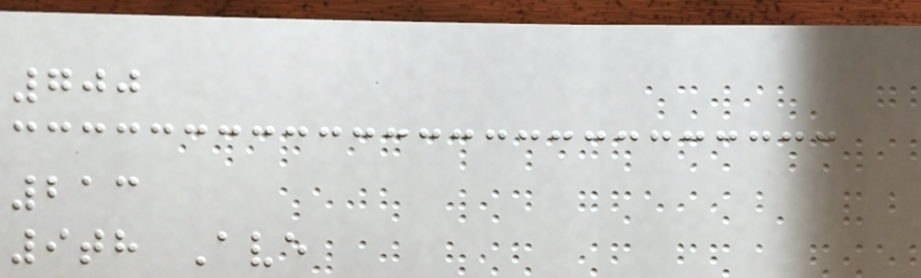700
213
9th Ave
